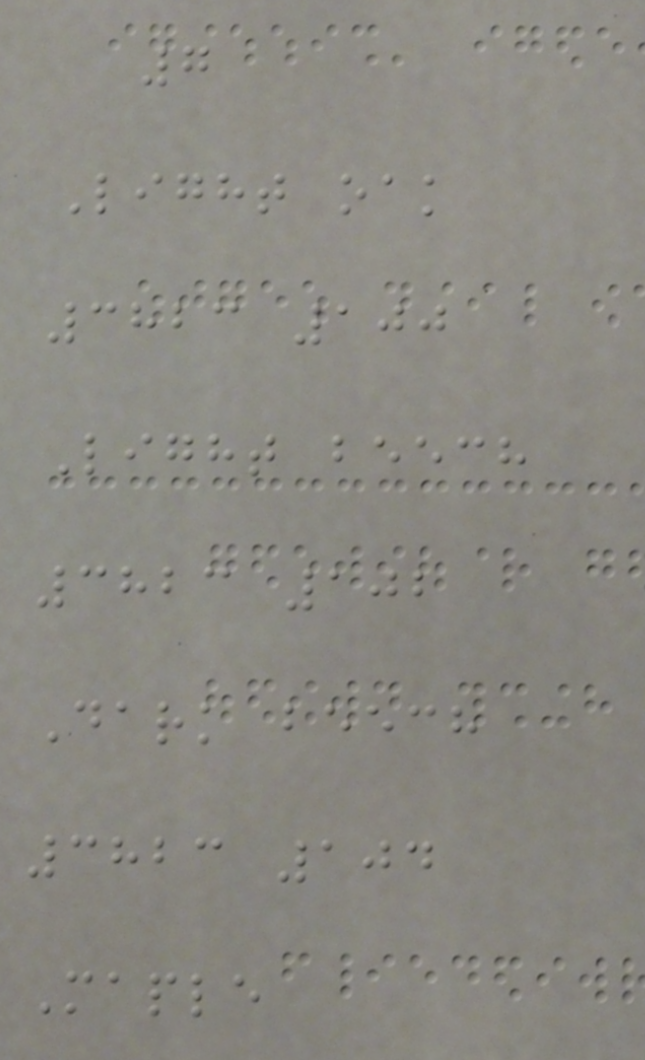7
Light oak
3823 100
Light beech
3823 102
Dark beech
3823 104
Maple
